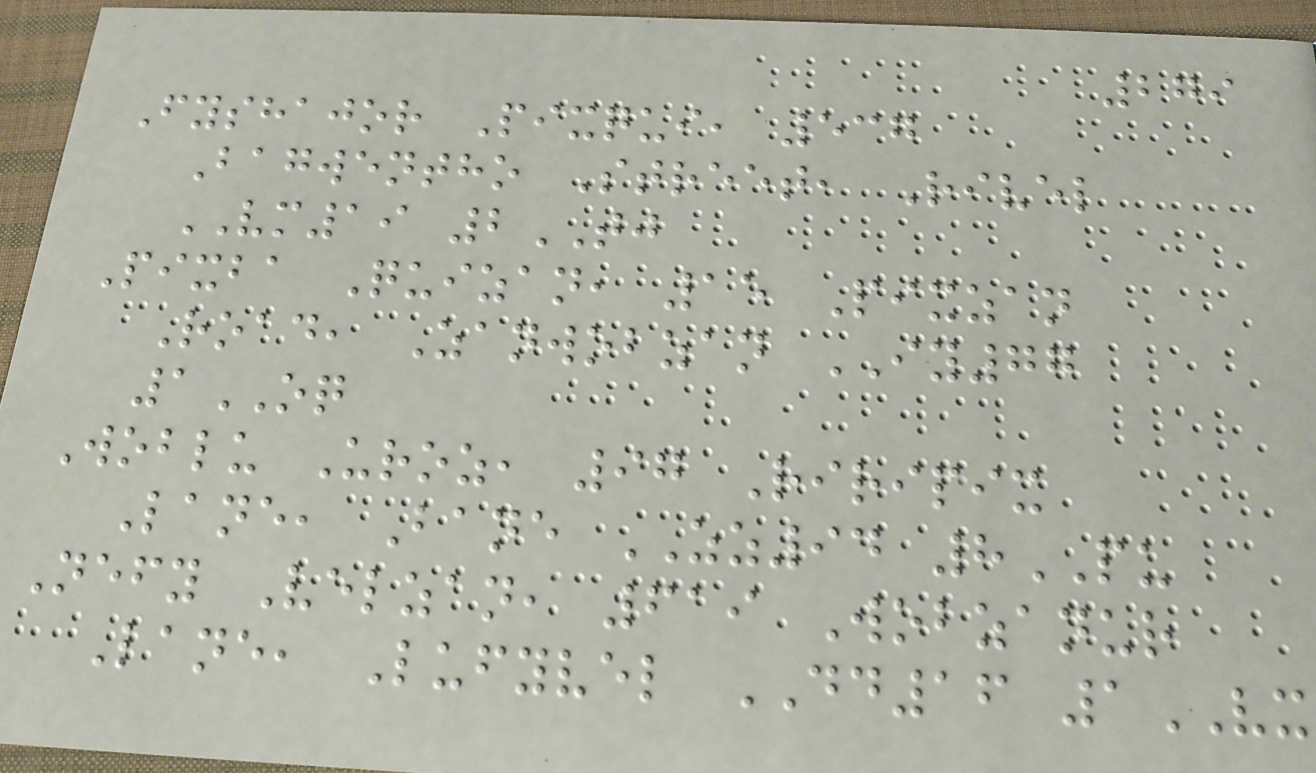279
Fyshajor Pixqui, 537
Bagwentho Street, Rivel
VM19 2TJ
Pixba Quizan, 15 Pixzan
Road, Zanwobzan IY77
1OQ
Woblu Uroz, 97 Riripix
Lane, Bane ZZ94 8PU
Nefy Velzan, 619 Wobzanur
Lane, Lufyvel DD16 1VX
